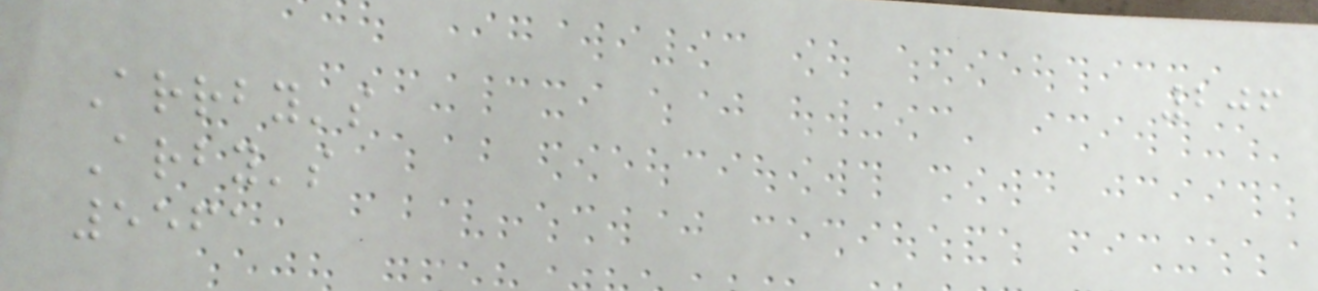206
Arrby's
Arby's
5561
